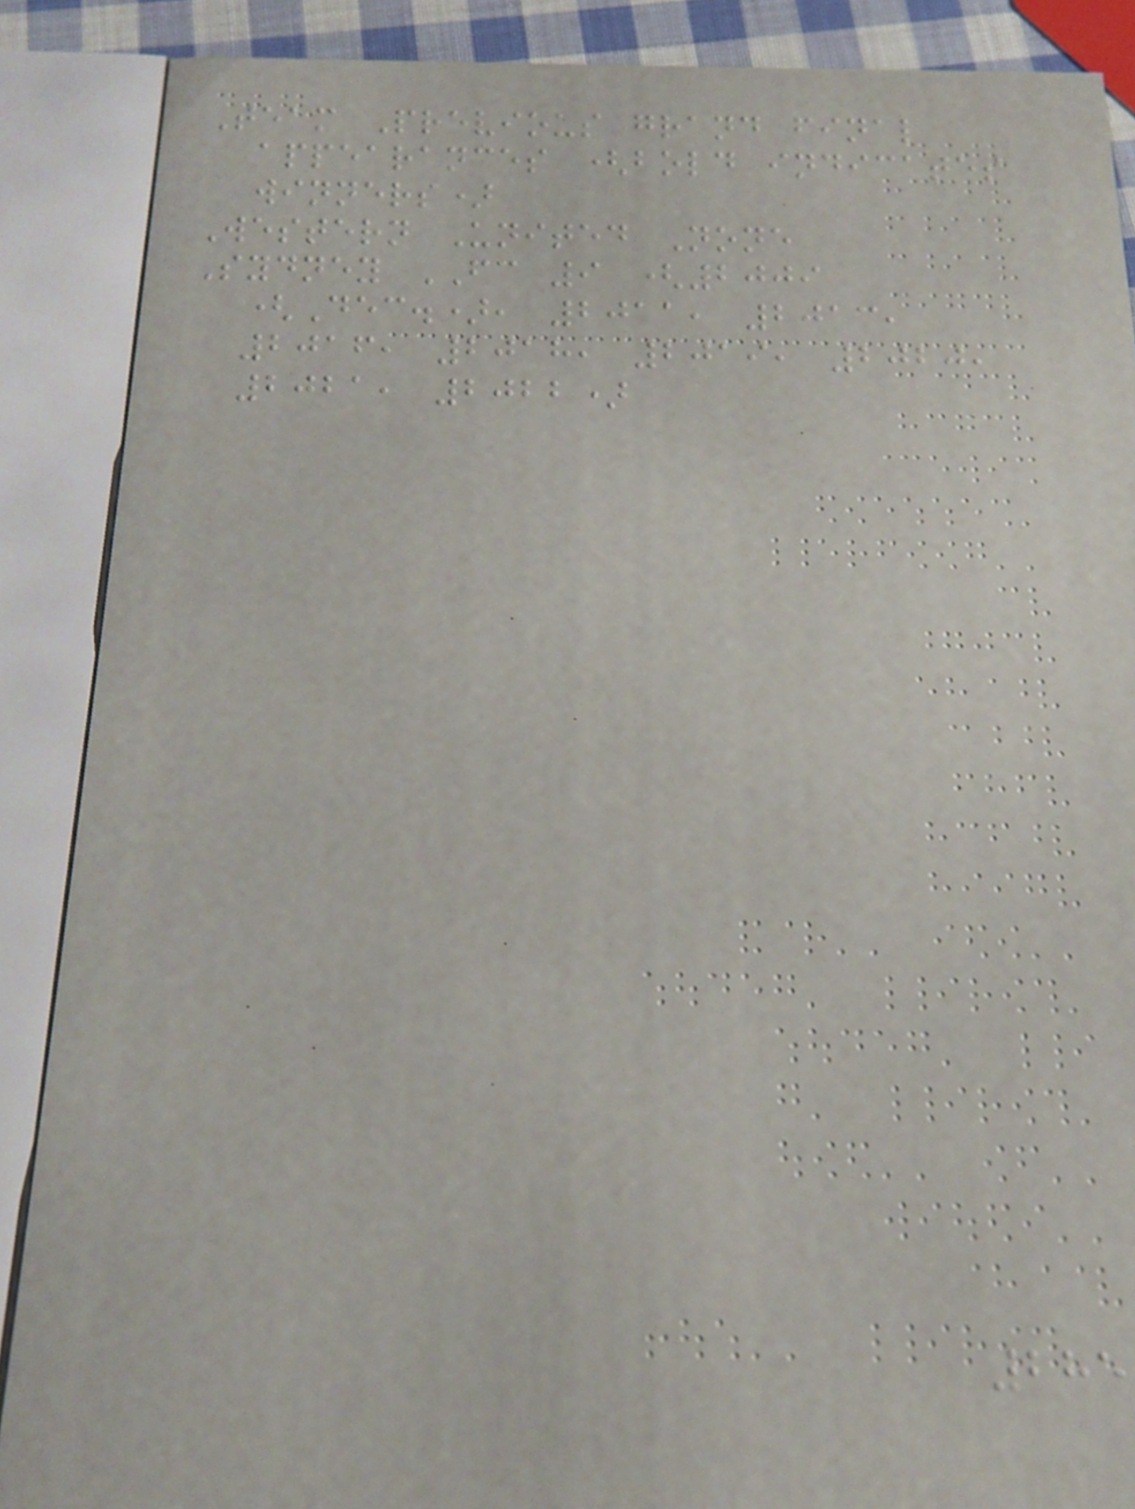Team Previous grand final
appearances (bold indicates
winners)
Western United None
Sydney FC 9 (2009
(Dec.), 2011, 2013,
2016, 2018, 2019, 2020,
2021, 2022)
285
